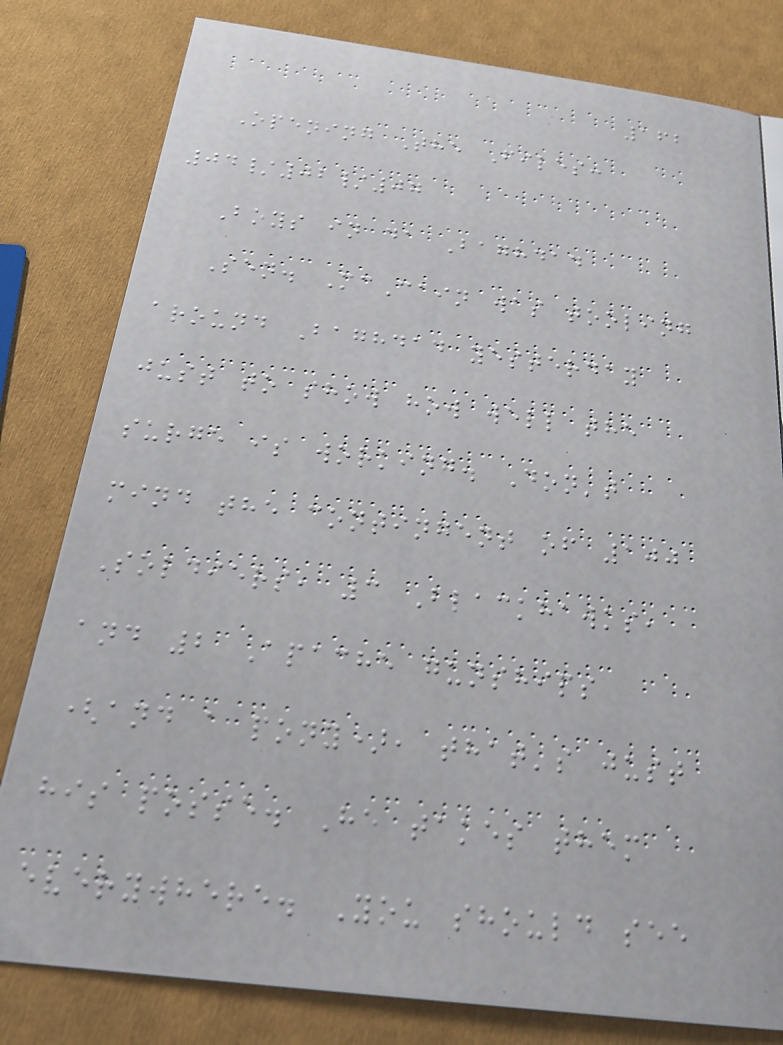162
Opening The Files:
04/02/07
Boys in da Baghdad
Sen. McCain was tooling
around Baghdad yesterday
just to show how well the
surge is working. Don't
mind the contingent of 100
Soldiers, 3 Blackhawks,
and 2 Apache gunships
(and a pony), that's just
his posse. He takes them
everywhere. You should see
